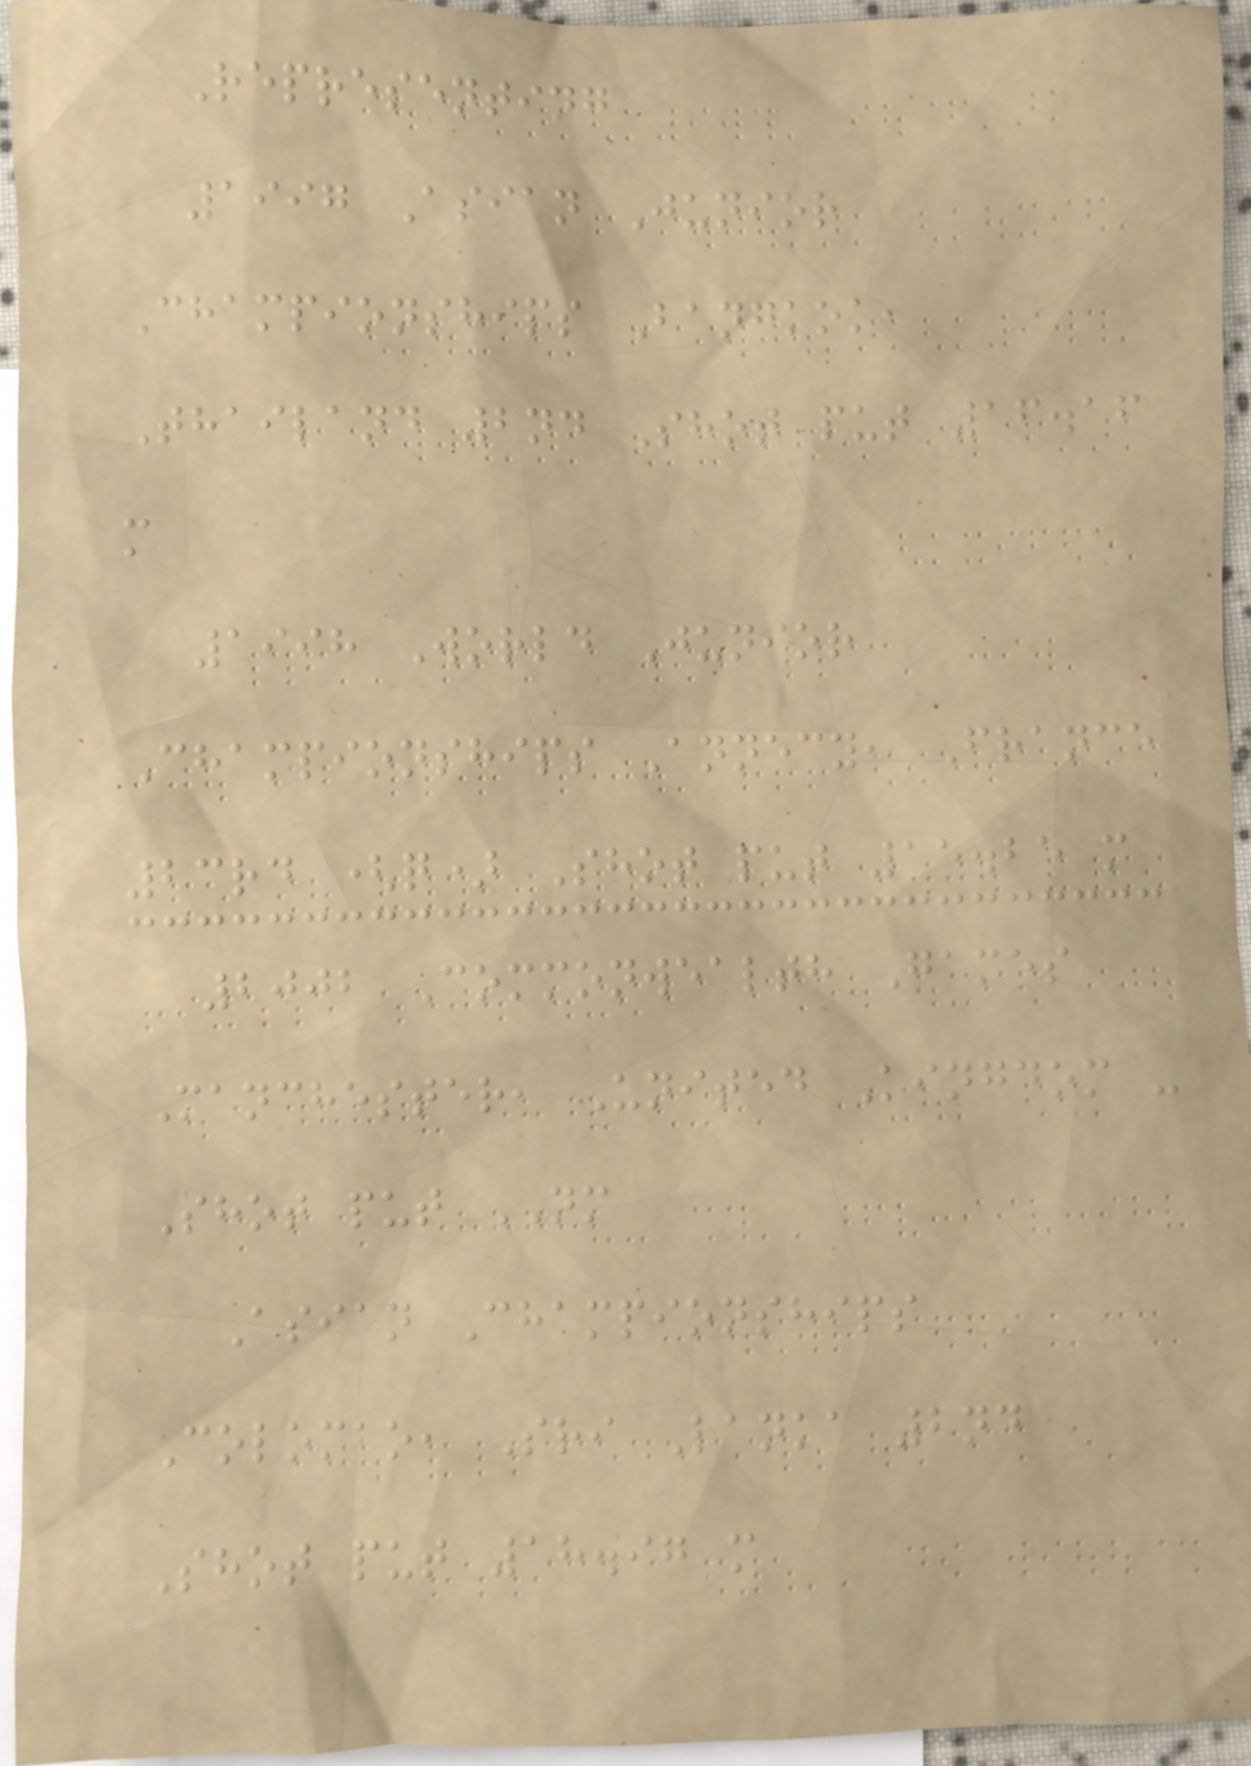Representing
1997 Asian Junior
Championships Bangkok,
Thailand 2nd Shot put 16.16
m
1998 World Junior
Championships Annecy, France
23rd (q) Shot put 15.25 m
2002 Commonwealth Games
Manchester, United Kingdom -
Shot put NM
Asian Championships
Colombo, Sri Lanka 2nd
Shot put 18.97 m
